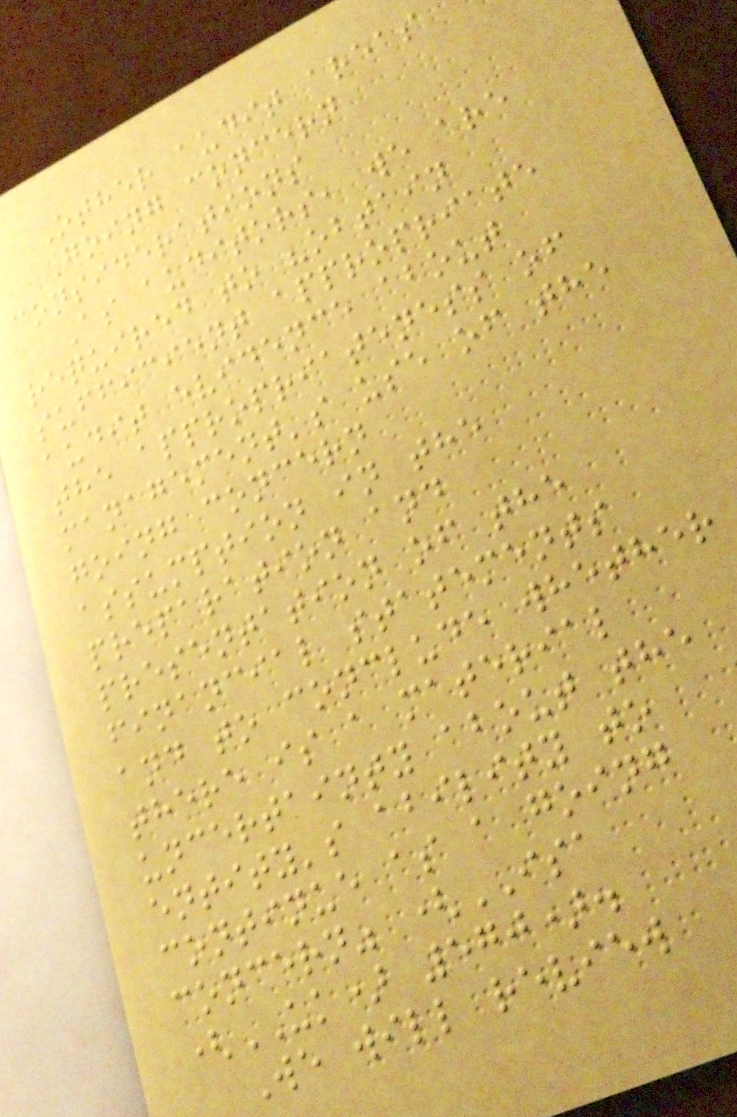Other audit areas
Going concern
considerations
As auditors, we are
required to "obtain
sufficient appropriate
audit evidence about
the appropriateness of
management's use of the
going concern
assumption in the
preparation and
presentation of the
financial statements
and to conclude whether
there is a material
uncertainty about the
entity's ability to
continue as a going
concern" (ISA
(UK) 570).
We will review
